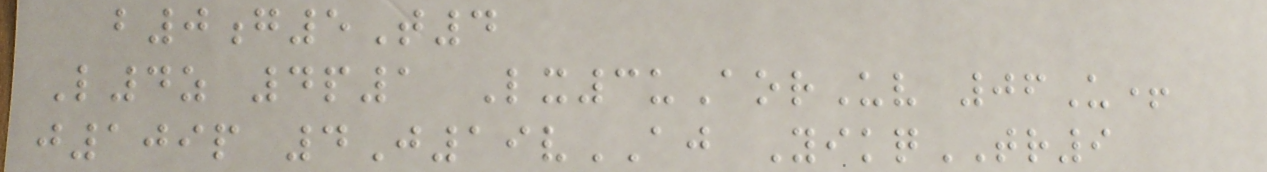b0g5T4
L4z 4p1 Lx3uAorUv 06U+
j109p 4J19vAJ YikqTR9
